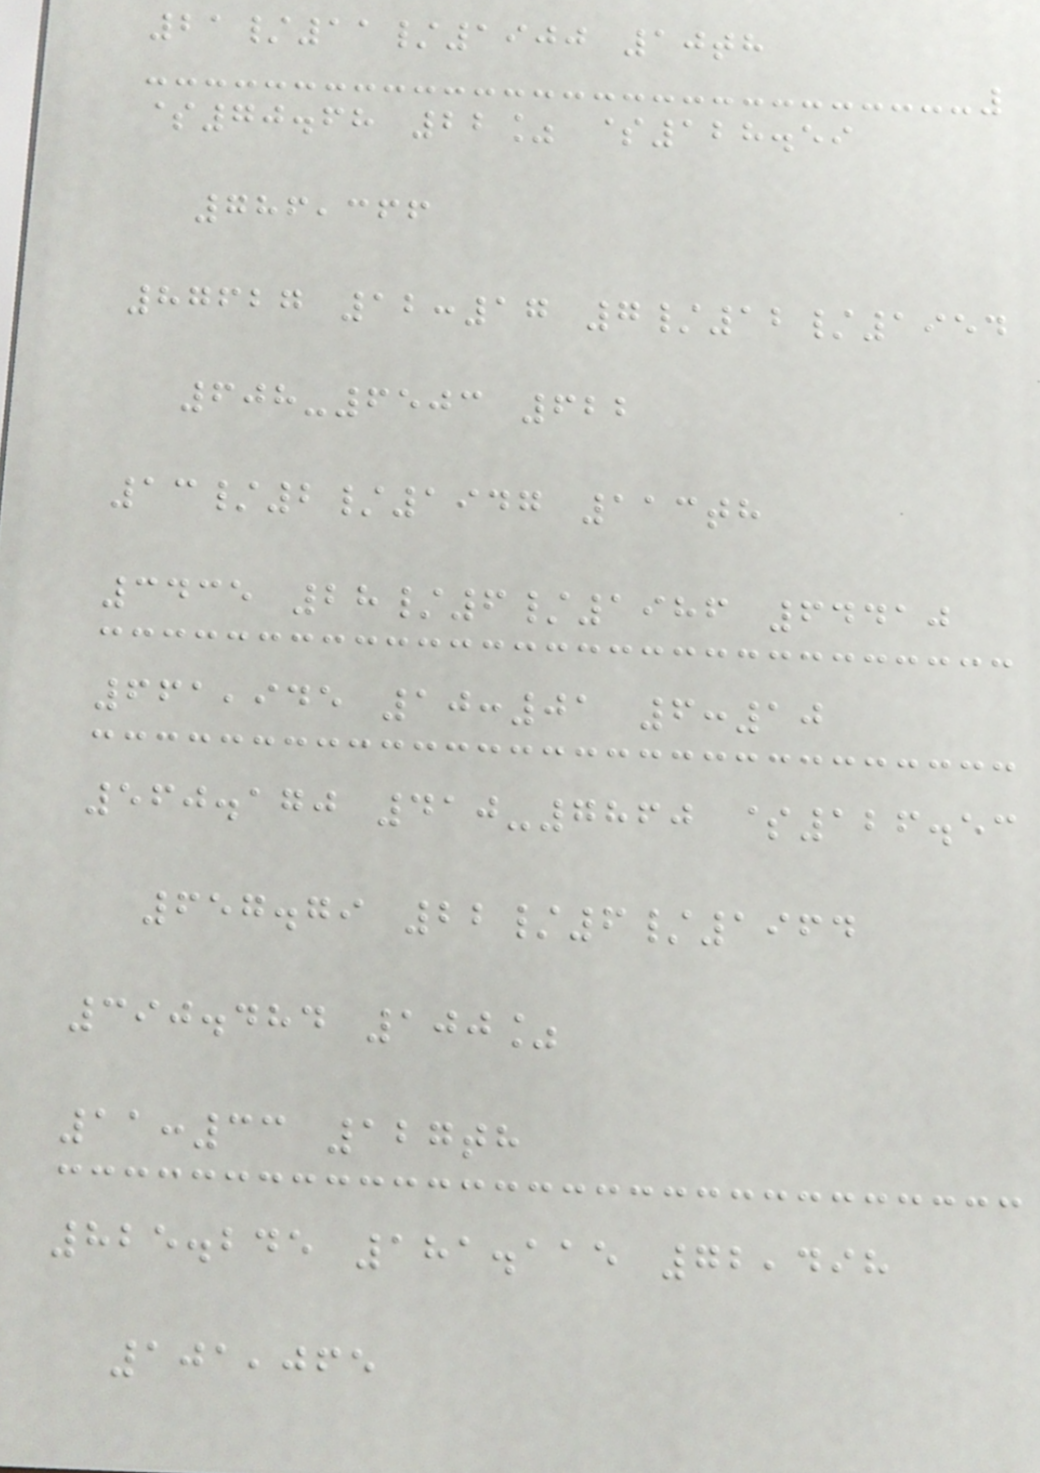21/11/1900 10th
$70.68 22% $128.59
786,366
87627 12:17 7/12/1954
608-6503 622
13/2/1947 113th
3435 28/6/1986 64410
661,945 10:01 6:10
560.170 410-7860 $126.53
657.79 22/6/1964
390.484 100%
11:33 127th
825.245 181.115 72,498
101,065
